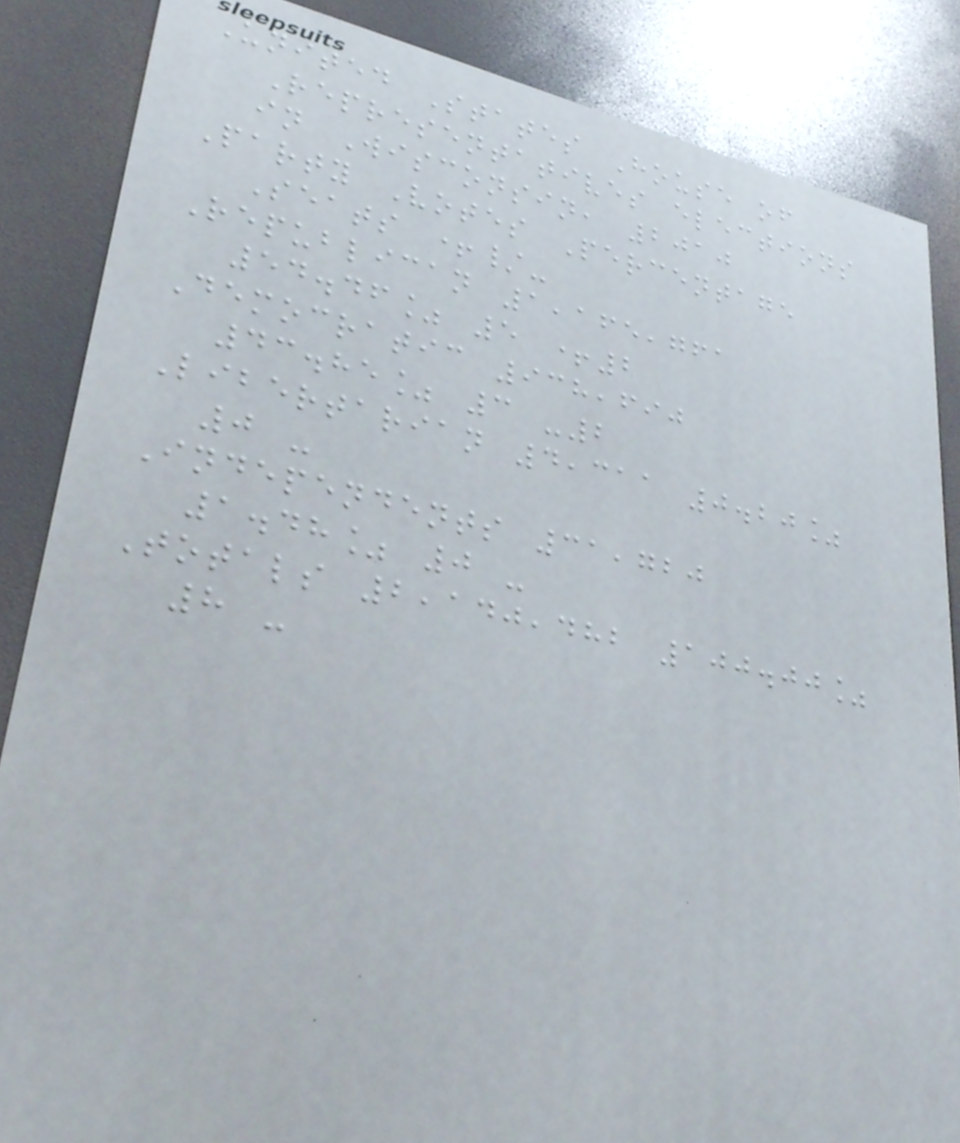United States House of
Representatives elections
in Wisconsin, 2010
Party Votes Percentage
Seats +/-
Republican 1,165,761
54.46% 5 +2
Democratic 938,690
43.85% 3 -2
Libertarian 4,311 0.20%
0 -
Independents 31,720
1.48% 0 -
Totals 2,140,482 100.00%
8 -
